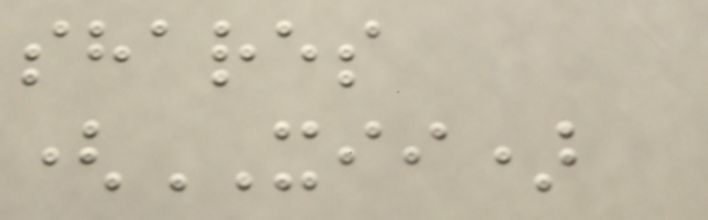shares
(XII)
